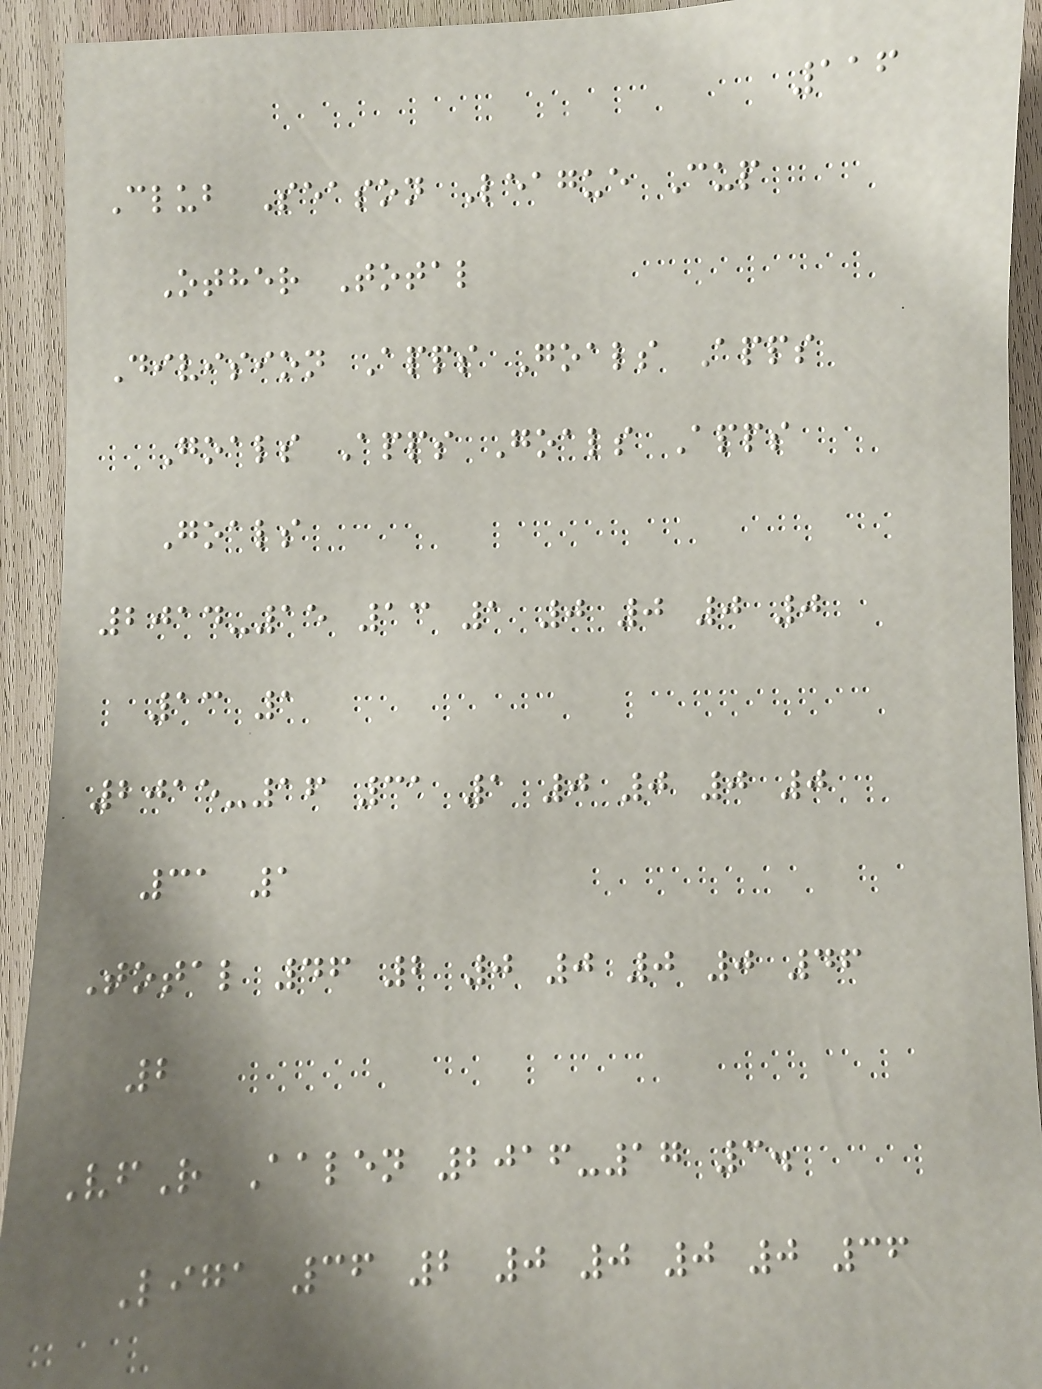116
Club Season League Cup
Other Total
Division Apps Goals Apps
Goals Apps Goals Apps
Goals
2014-15 13 1 0 0 0 0
13 1
2015-16 31 1 0 0 0 0
31 1
Total 46 2 0 0 0 0 46
2
VfR Aalen 2016-17 3.
Liga 36 2 0 0 0 0 36
